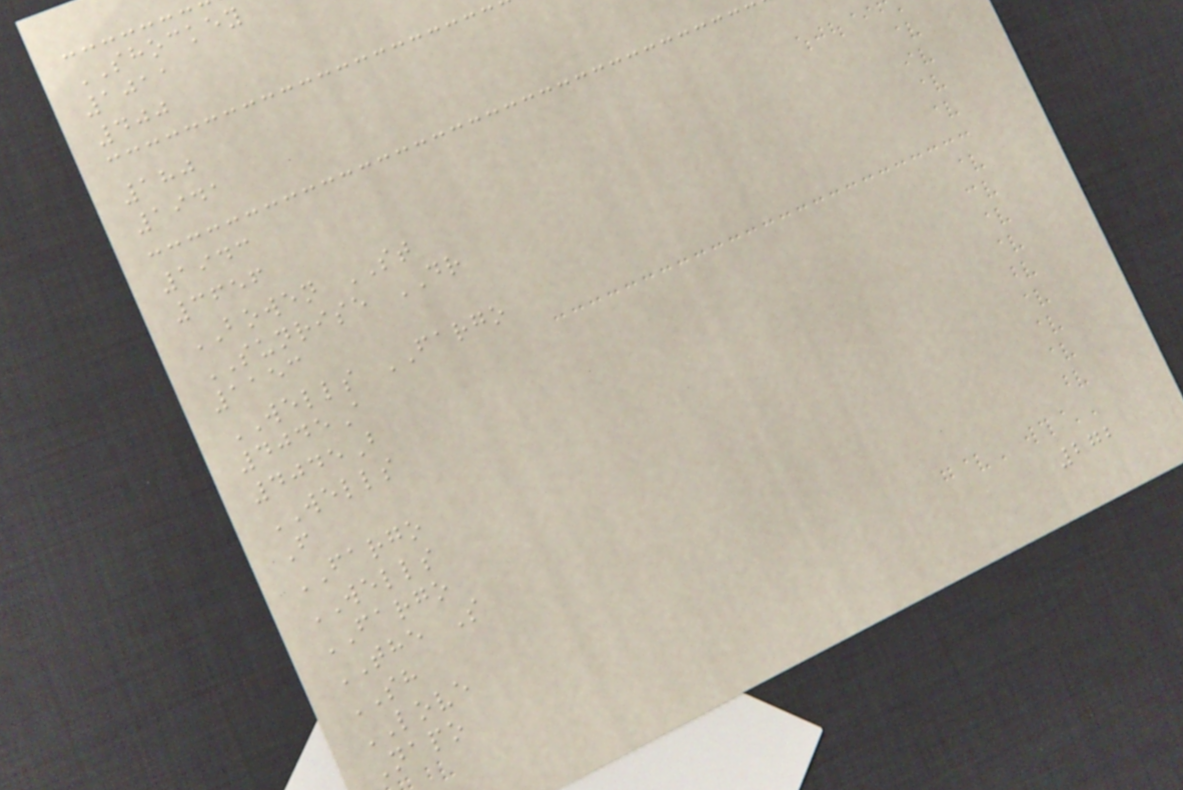SHOCKEY
1011
400
180
1941
1943
3656
BOWEN ST
SUNRISE DR
1153
WELLS FARGO
4045A
4045B
WELLS
F
FARGO
WELLS
FARGO
THE S
SH
LOVE
Napo
272
